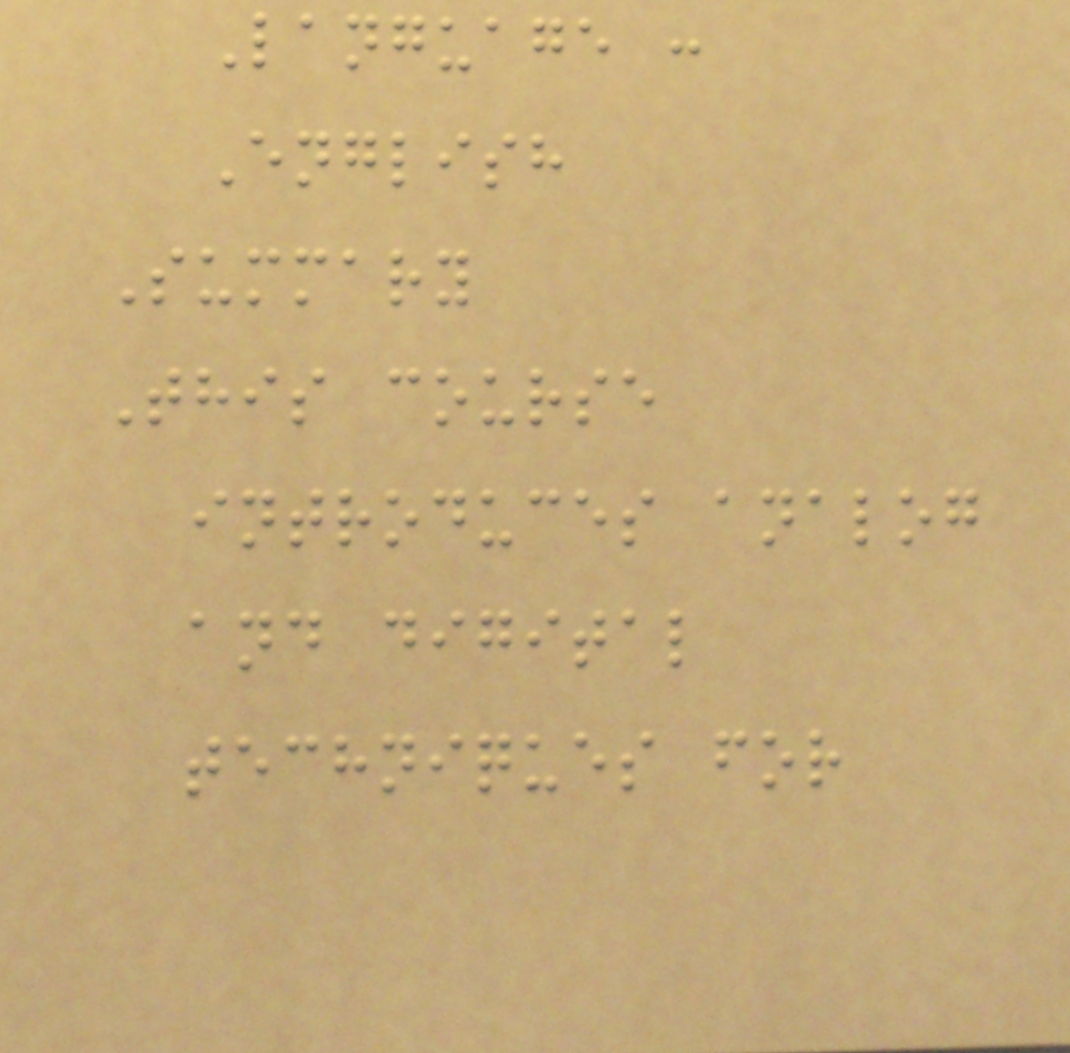Language :
English
Summary
This course
introduces analog
and digital
techniques for
